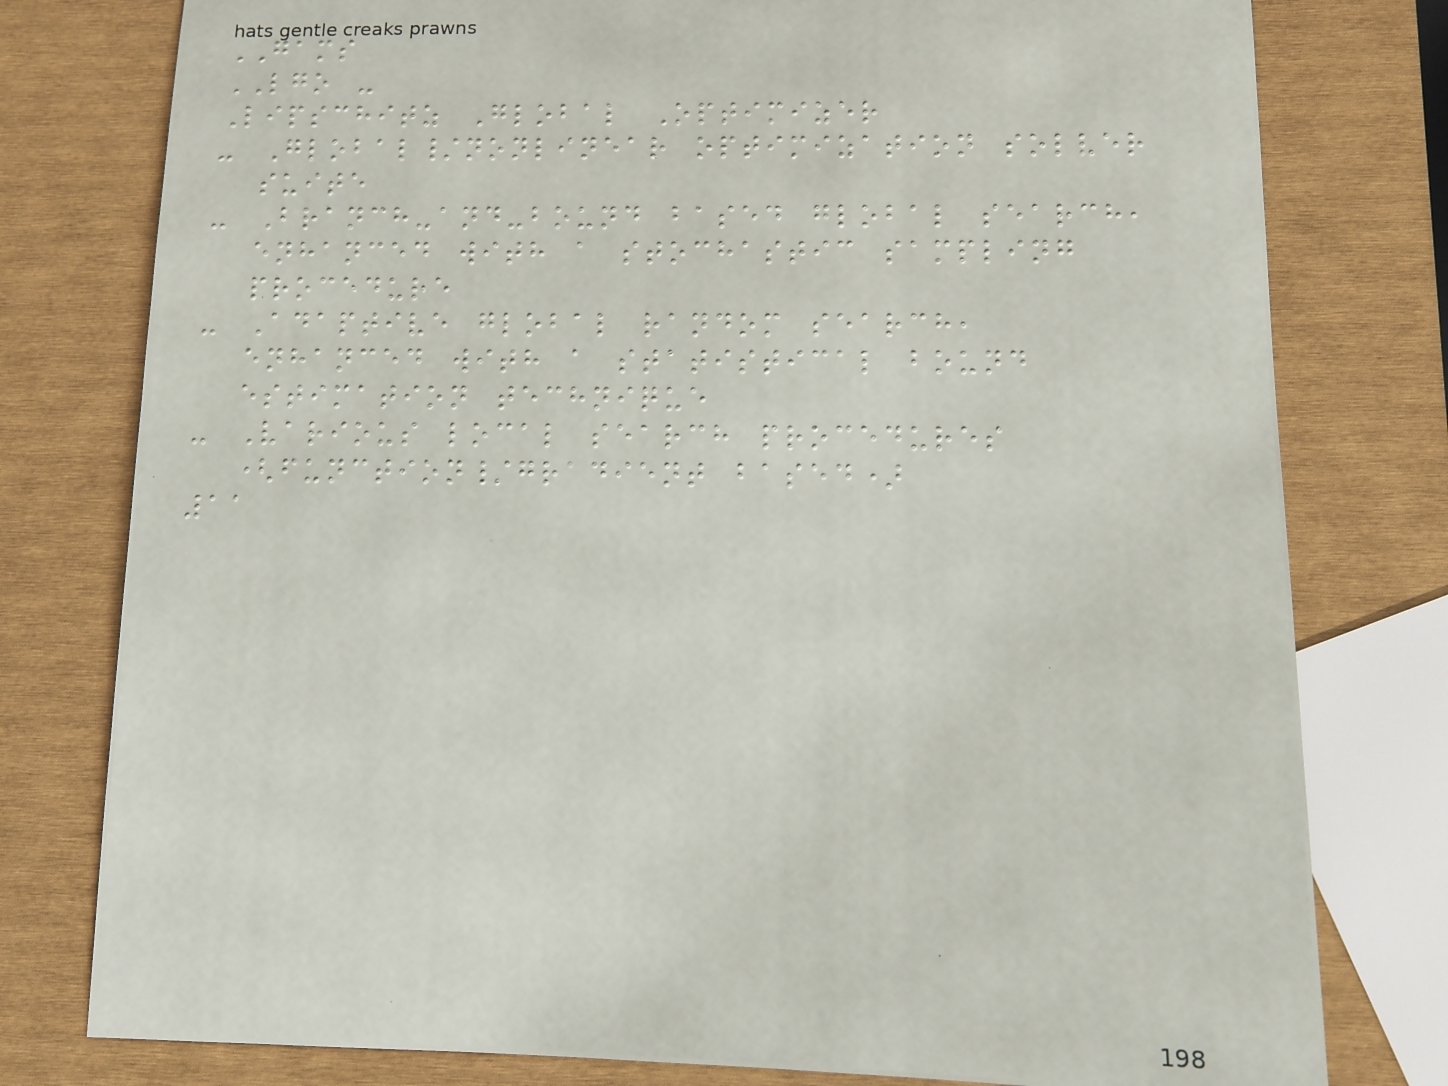GAMS
LGO -
Lipschitz Global Optimizer
- Global/nonlinear optimization solver
suite
- Branch-and-bound based global search,
enhanced with a stochastic sampling
procedure
- Adaptive global random search,
enhanced with a statistical bound
estimation technique
- Various local search procedures
(function/gradient based)
11
